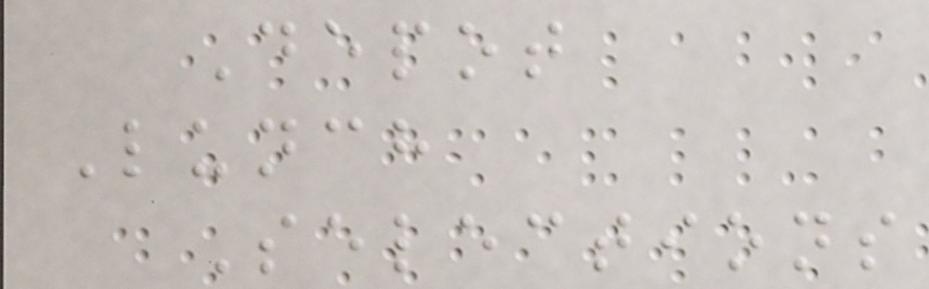Depot
Lunch
Selections
